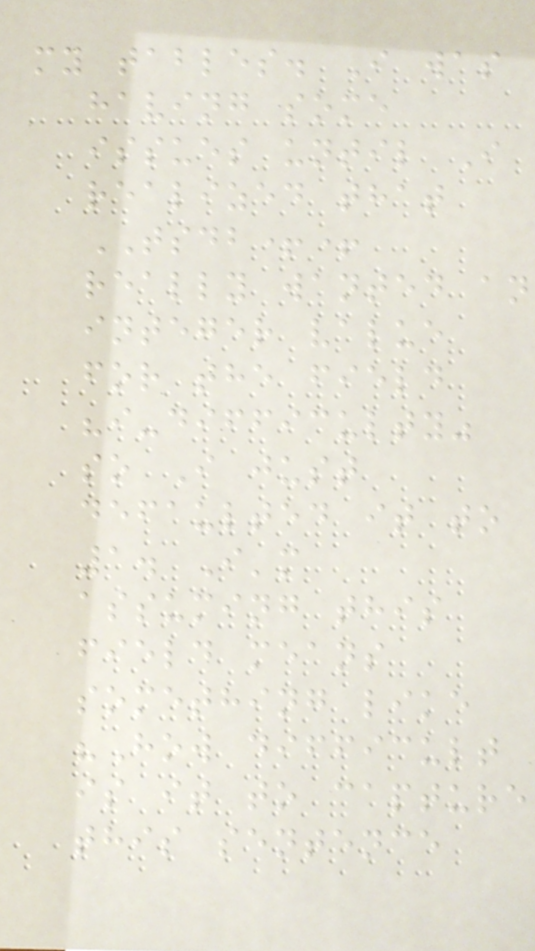my tables. I was
having some
issues until I
realized that
TSDB++
really wanted an
integer value
for the field
"i-difficulty"
so I just
defaulted it to
1. I'm
assuming this
field means
something like
"How difficult
is it to capture
this sentence
